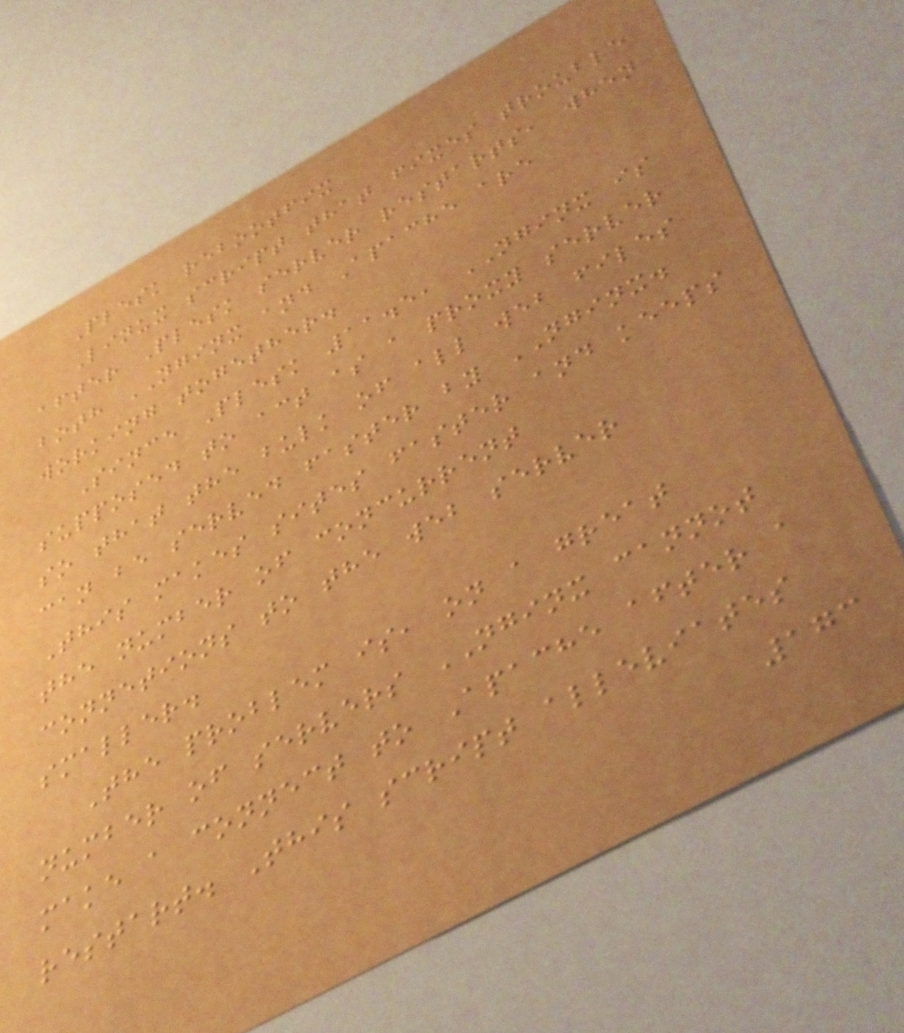Plesk rebootfix
Linux script that fixes trouble
after Plesk server restarts, when
both NGINX and Apache are
working together.
Since Plesk 11.5, NGINX is
supposed to act as a proxy server
so that the bulk of all web files
can be served faster by NGINX.
This makes sites faster and keeps
the number of concurrent
connetions to the web server
smaller.
The problem is, on a great
number of servers NGINX cannot
make a connect to Apache after a
restart. This script alleviates
173
